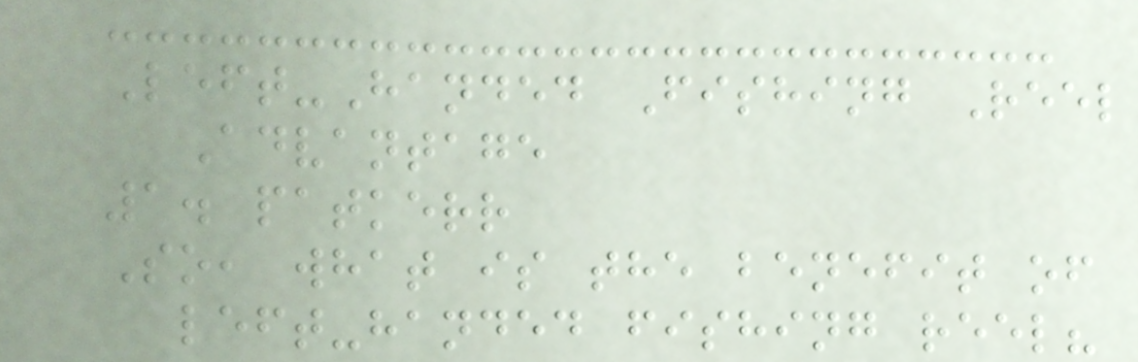Left-Handed Fishing Reel
Advantage
1. patkerr
So, what is the benefit of
left-handed fishing reel?
